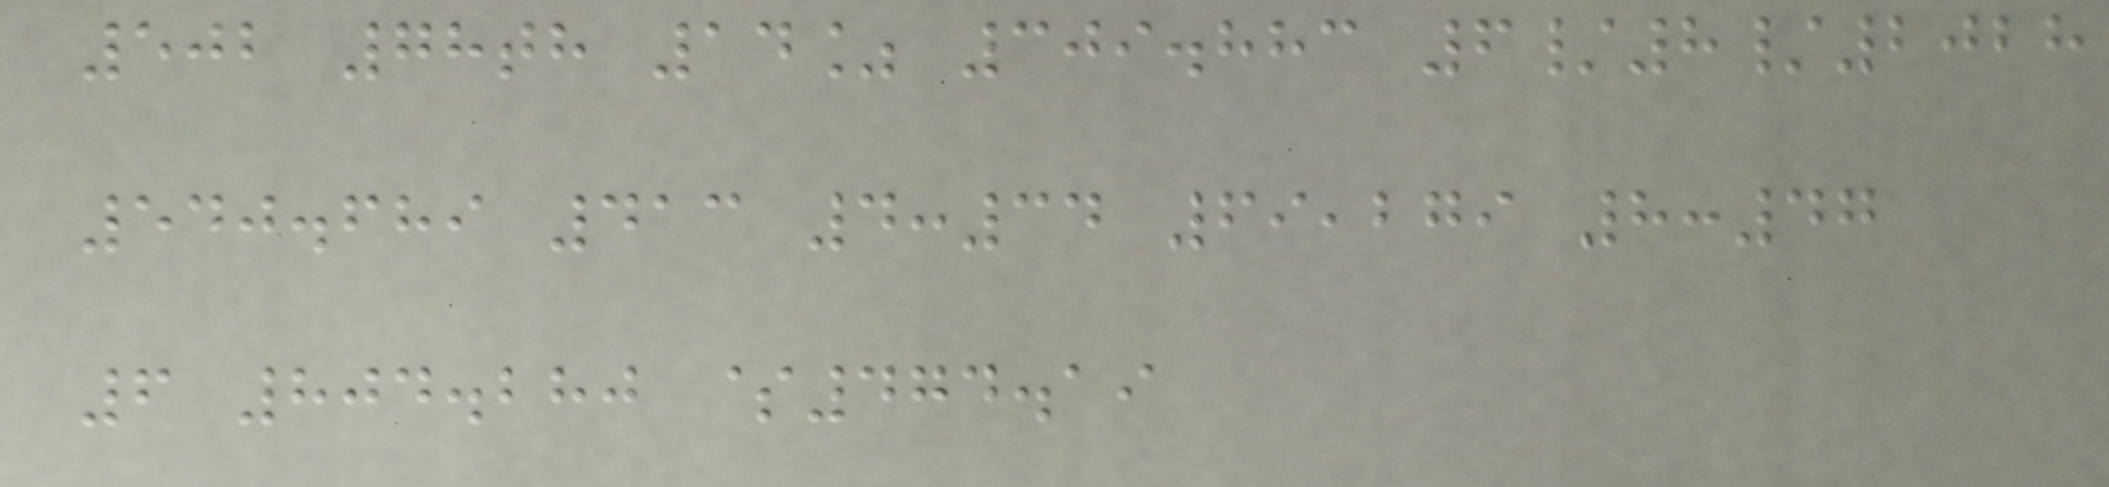502 78th 14% 309.883 6/8/2028
540.689 413 4:34 69,279 8:47
6 804.280 $474.19
